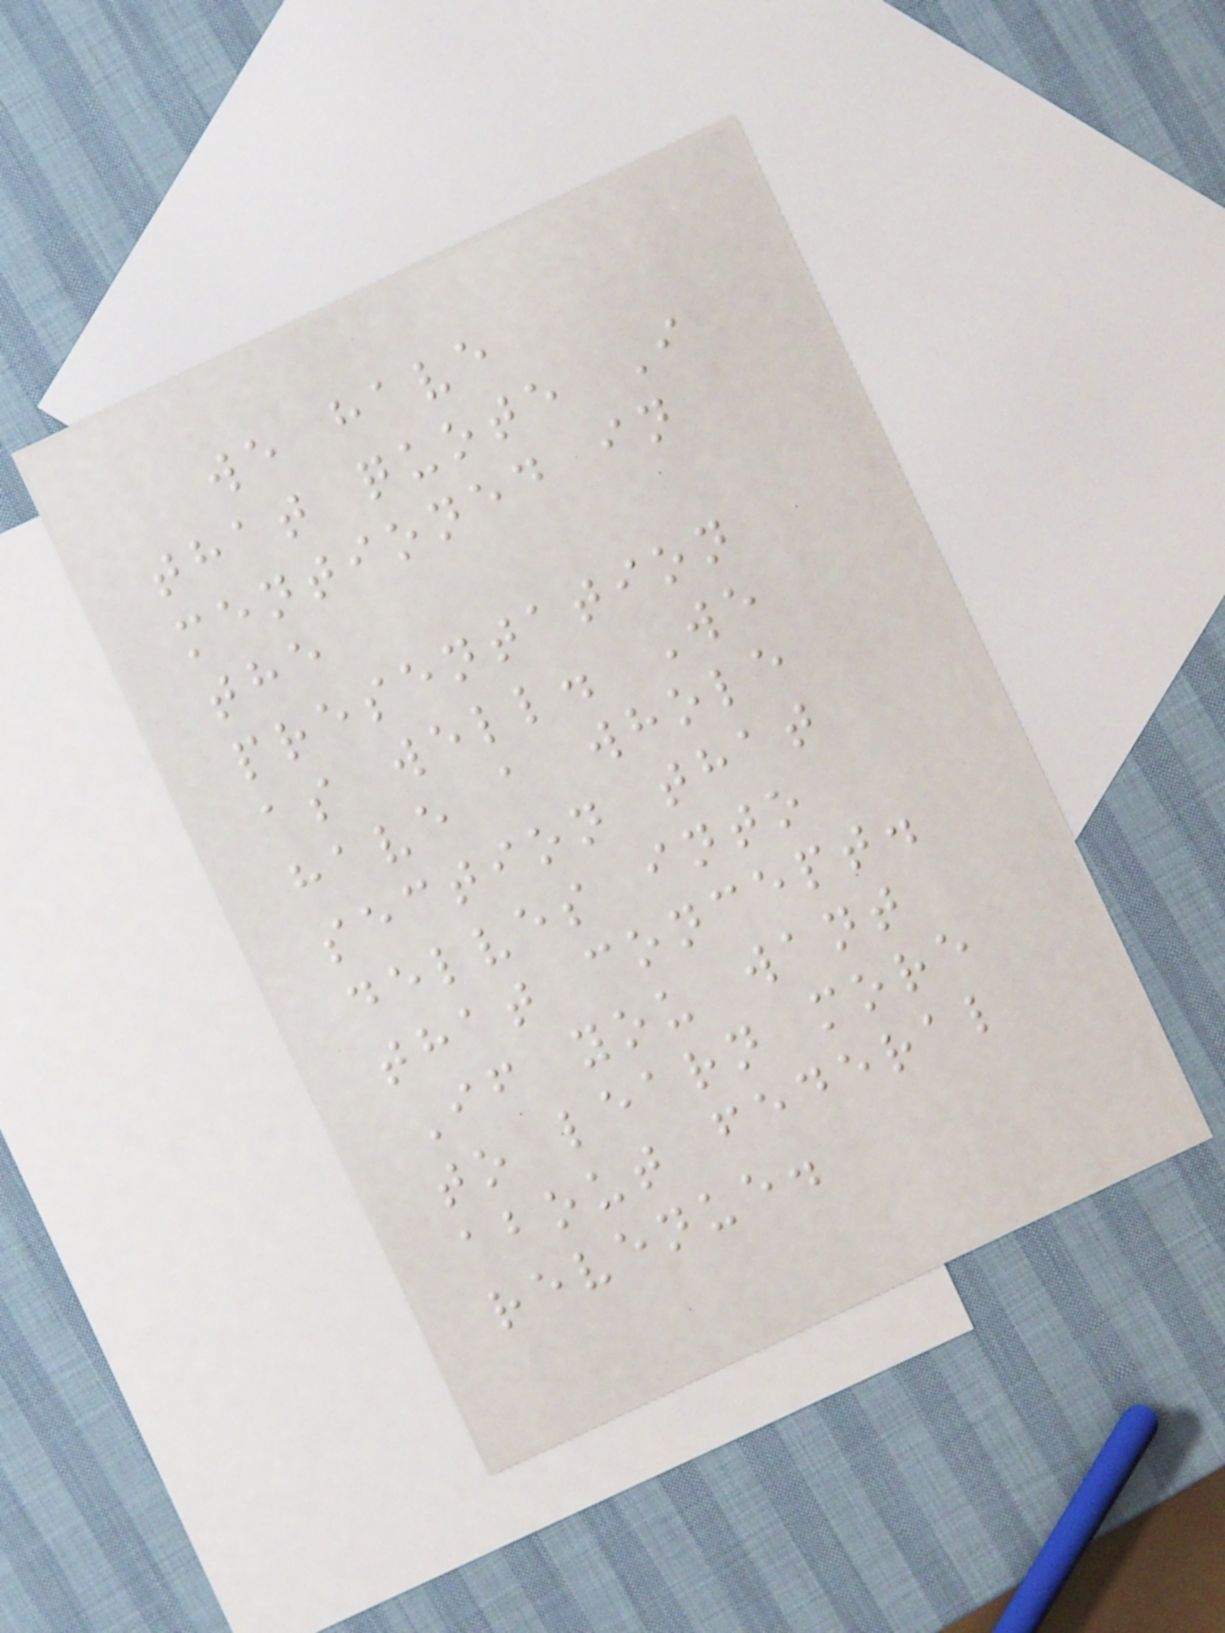we have
that quote I
mentioned in
the
presentation
as well. We
have a whole
section that
delves into
that concept.
If you want
to learn more
about federal
revenue.
